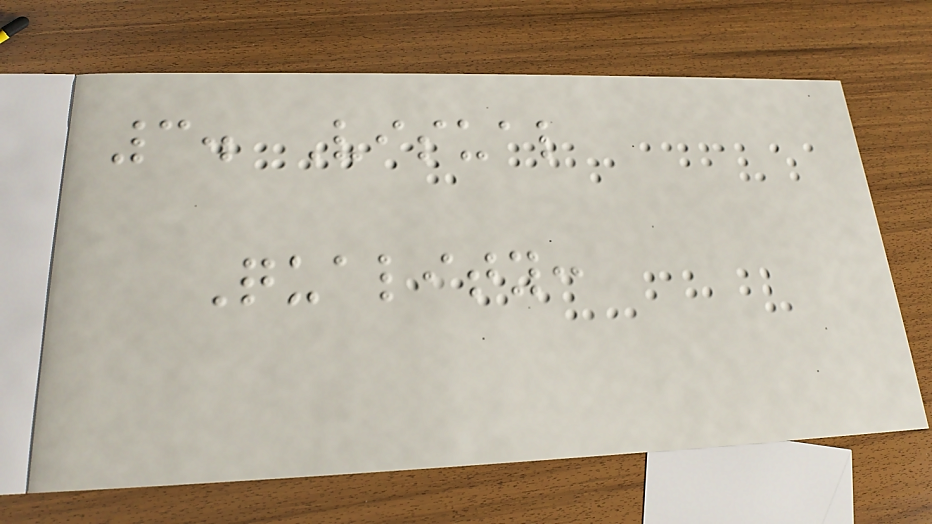3. Visual
Quality:
